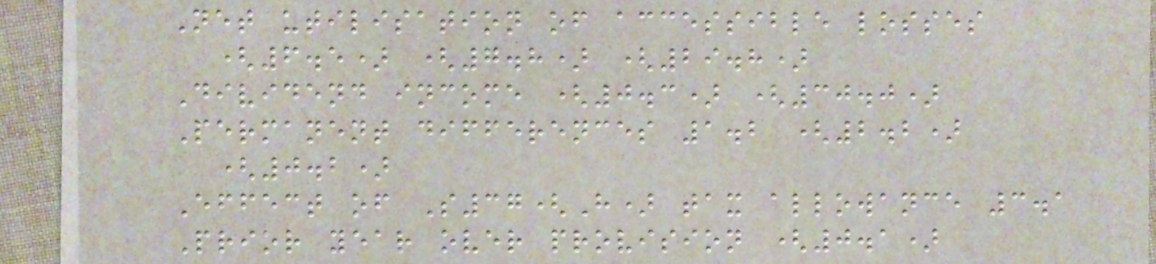Net utilisation of accessible losses
(6.5) (7.8) (29.8)
Dividend income (0.3) (30.0)
Permanent differences 1.2 (2.2)
(0.2)
Effect of S37(H) tax allowance 3.1
Prior year over provision (0.1)
